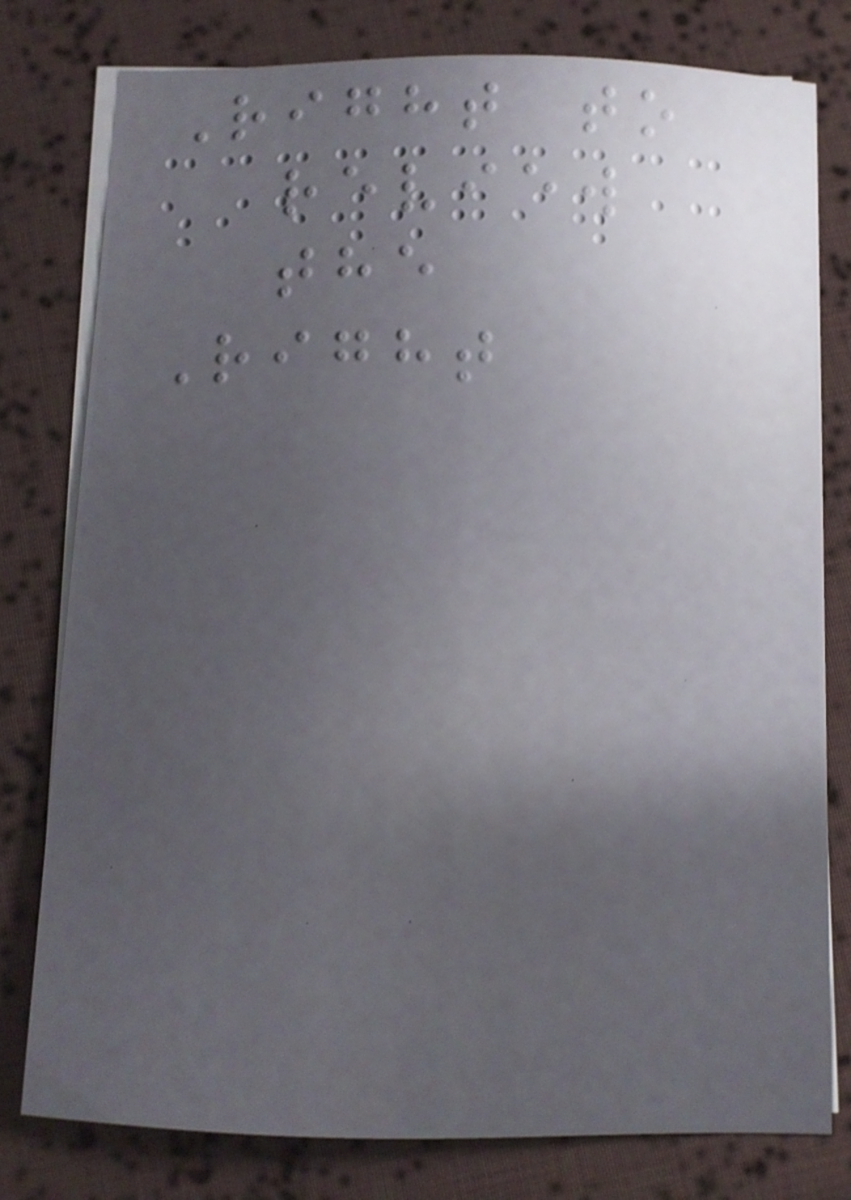Right to
review
the
Right
